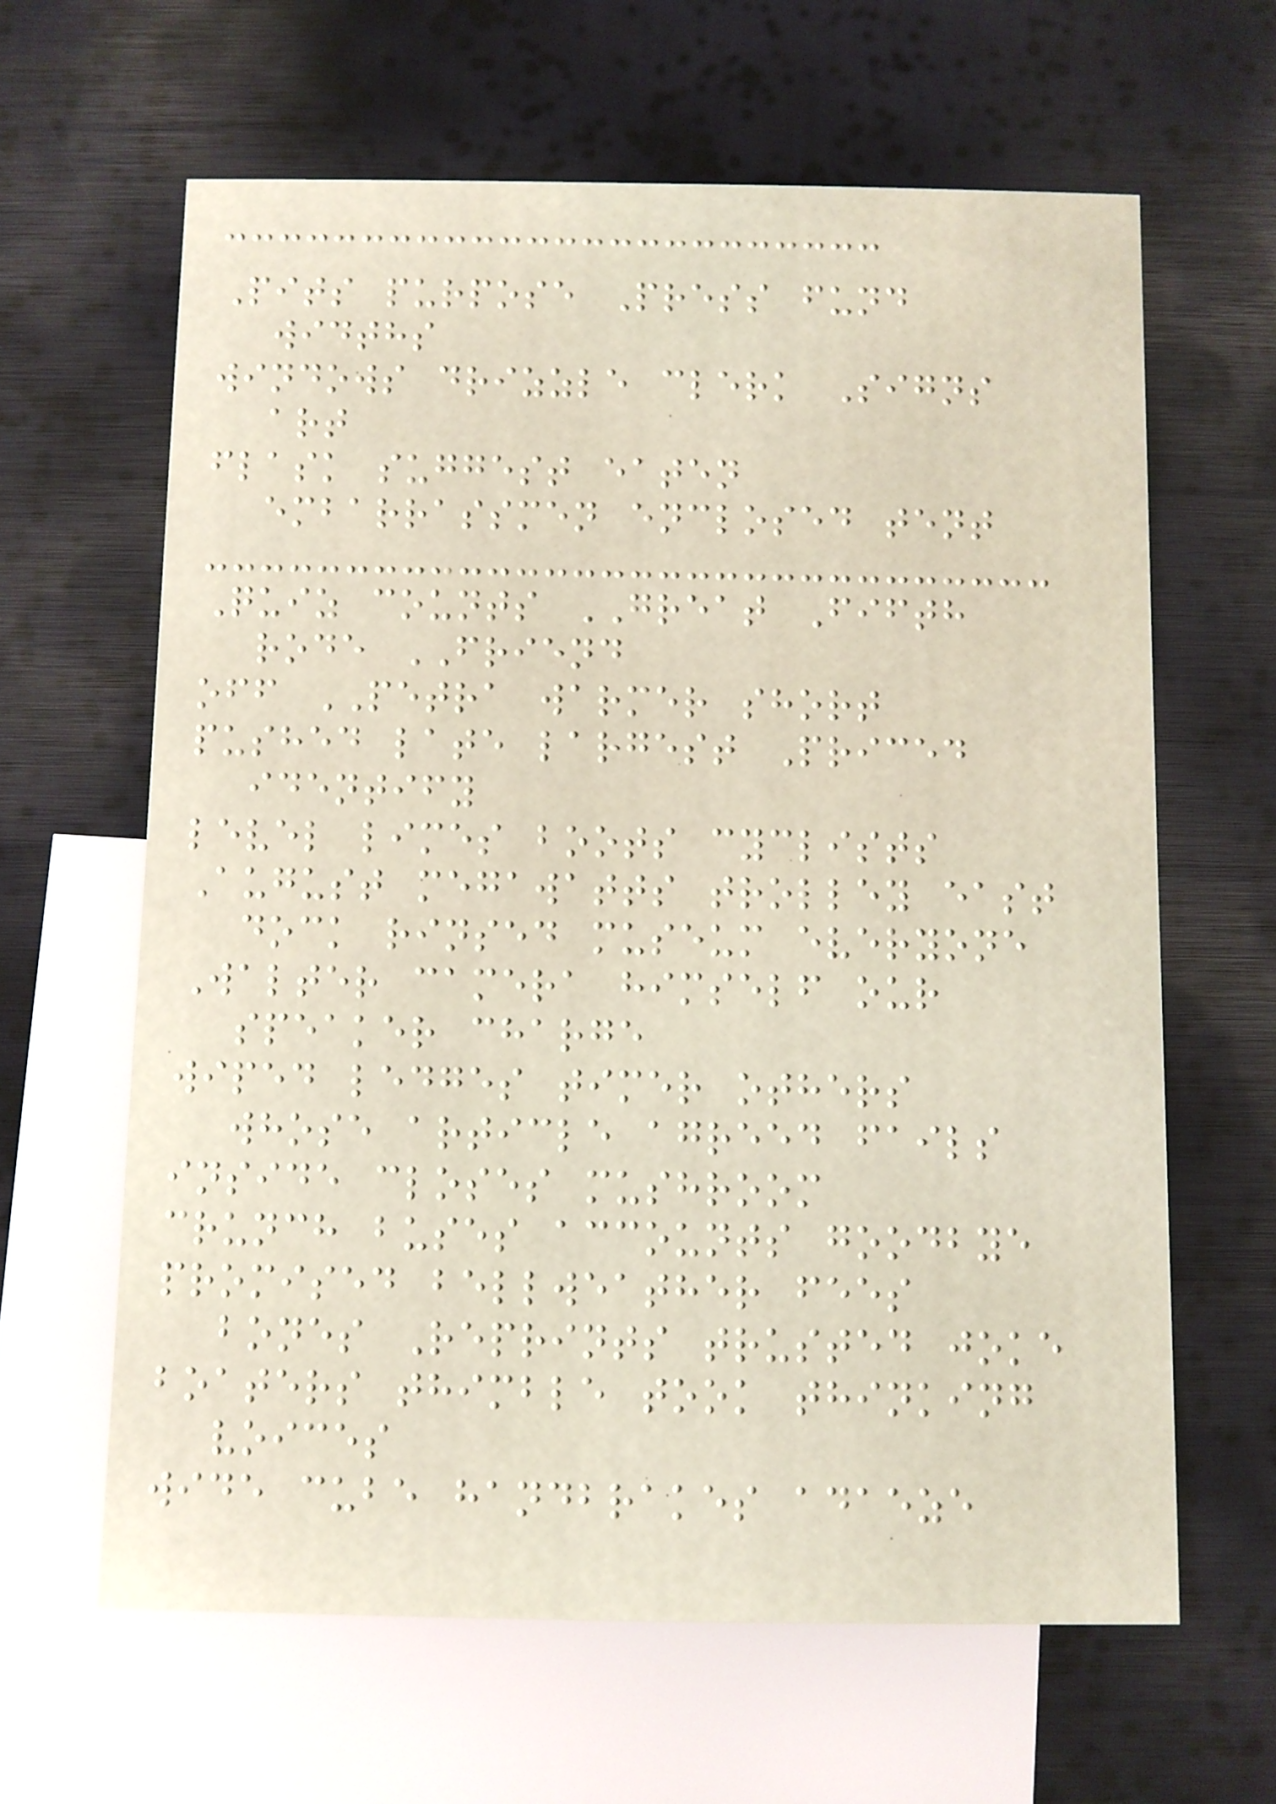Pits purpose Press fund
widths
windows drizzle clerk Signs
art
flask suggest eaten
embarrassmen enclosed tent
Quiz counts GREAT Fifth
rode FRIEND
off PETRA warmer short
pushed late largest Priced
identify
level limes boots cyclists
August megawatts trolley east
dock rinsed museum everyone
Walter camera himself our
speaker charge
wiped ledges timer others
whose article agreed fails
inside closes mushroom
crunch buses accounts goodbye
promised bellweather fees
bones Reprints trusted joke
boaters thimble took thinking
voices
wide cube handbrakes adaeze
